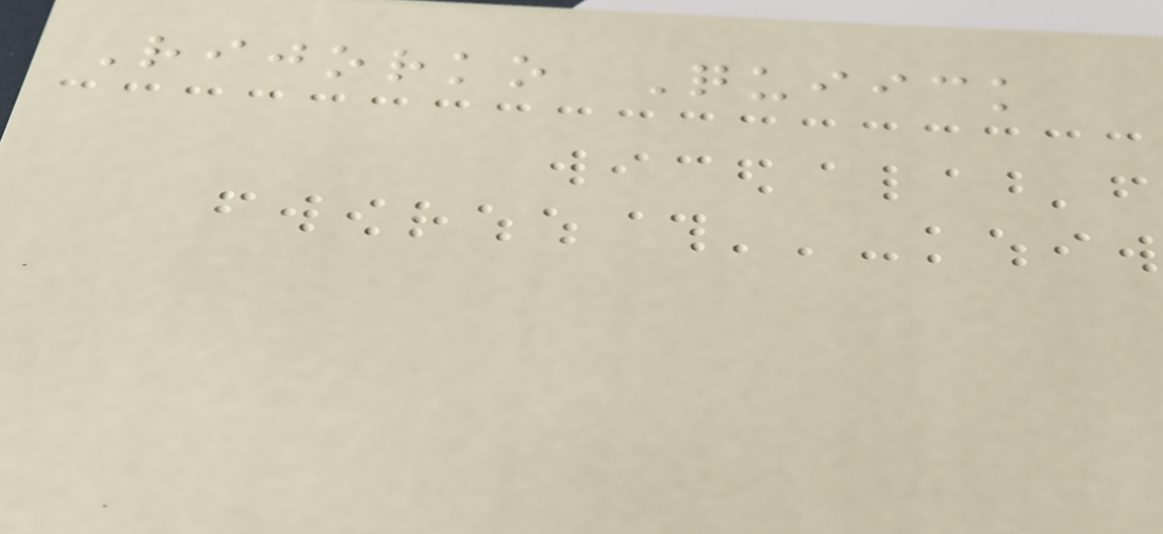Rijorko Quiick
